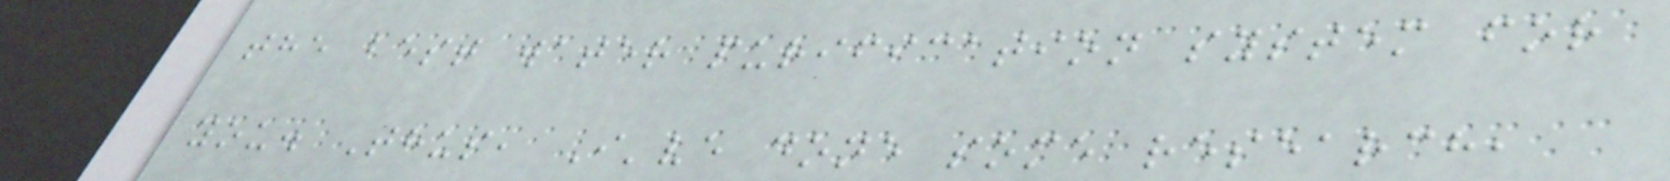the best water purification system for
you. Thus, I've done some research,
